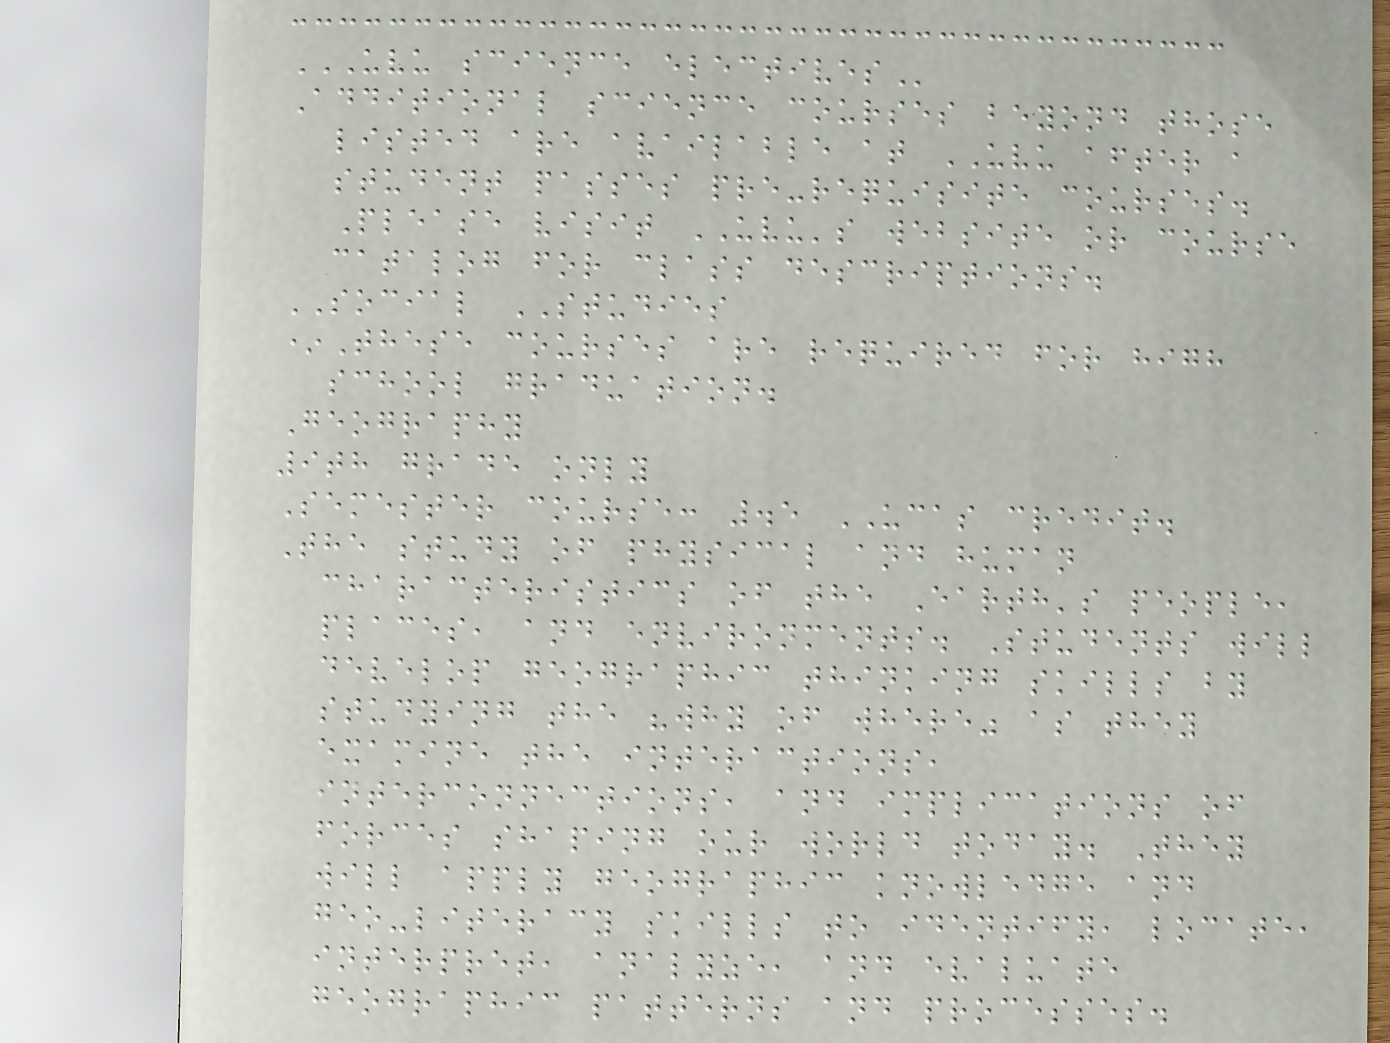UVU SCIENCE ELECTIVES
Additional science courses beyond those
listed are available at UVU after a
student passes pre-requisite courses.
Please visit UVU's website or course
catalog for class descriptions.
SOCIAL STUDIES
*These courses are required for high
school graduation.
Geography
9th grade only
Semester course: .5 UCAS credit.
The study of physical and human
characteristics of the Earth's people,
places, and environments. Students will
develop geographic thinking skills by
studying the "why of where" as they
examine the interactions,
interconnections, and implications of
forces shaping our world today. They
will apply geographic knowledge and
geo-literacy skills to identify, locate,
interpret, analyze, and evaluate
geographic patterns and processes.
